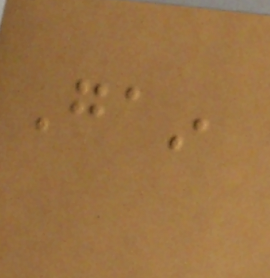Gain
